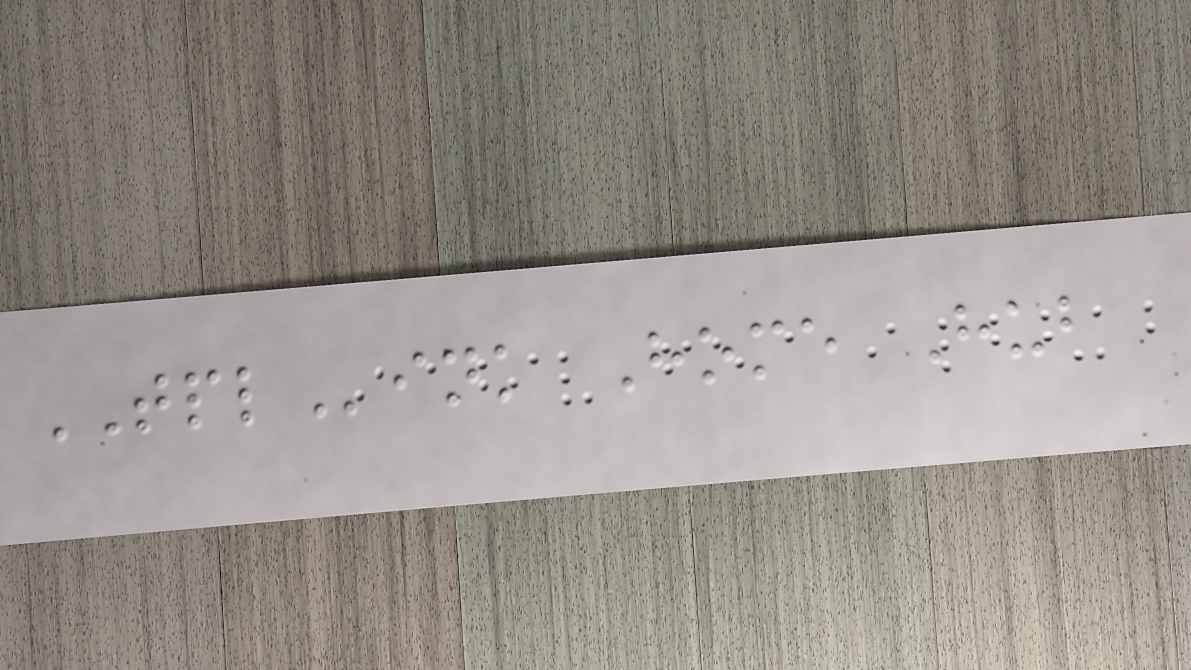TPLink Home Hub
